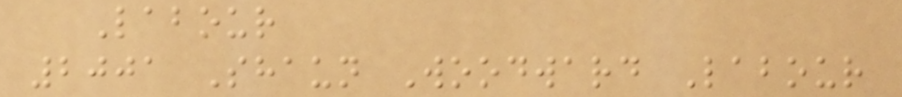Labour
2001 Shaun Woodward Labour
